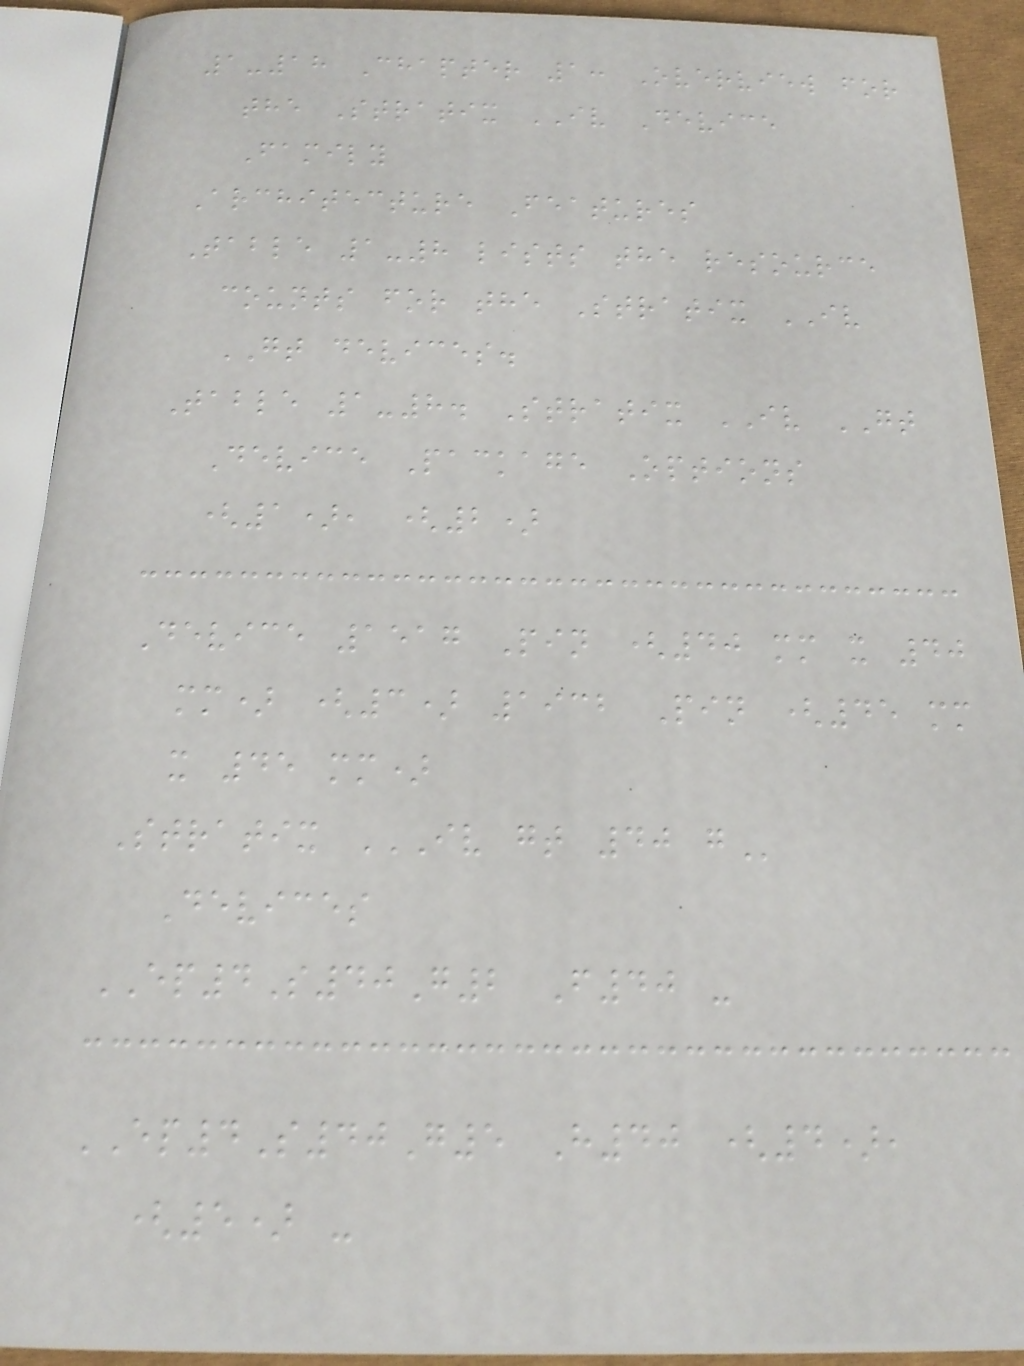1-18 Chapter 1: Overview for
the Stratix IV Device
Family
Architecture Features
Table 1-8 lists the resource
counts for the Stratix IV
GT devices.
Table 1-8. Stratix IV GT
Device Package Options
(1), (2)
Device 1517 Pin (40 mm x 40
mm) (3) 1932 Pin (45 mm
x 45 mm)
Stratix IV GT 40 G
Devices
EP4S40G2 F40 -
EP4S40G5 H40 (4),
(5) -
